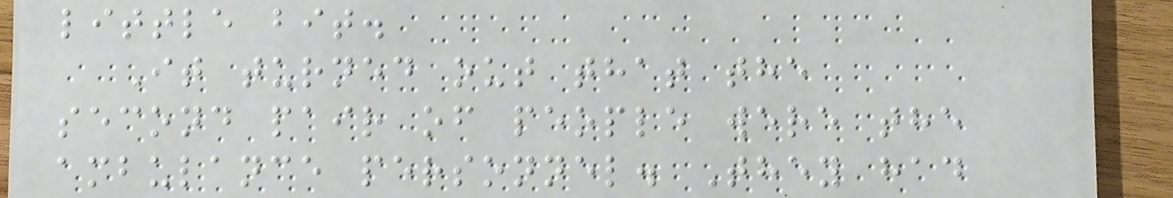little bit.
It turned out that the
second pair of people were the
ambulance personnel. They had
